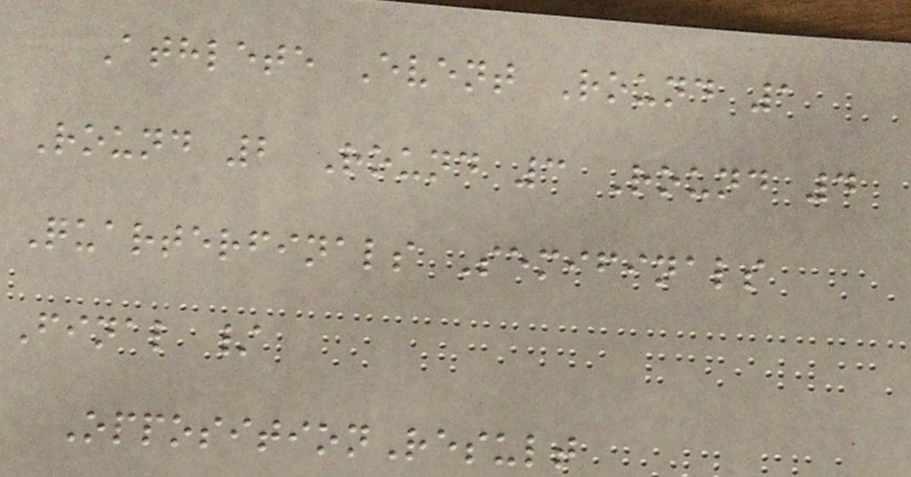Athlete Event Round 1
Round 2 Round 3 Round 4
Quarterfinals Semifinals
Final /
OppositionResult
